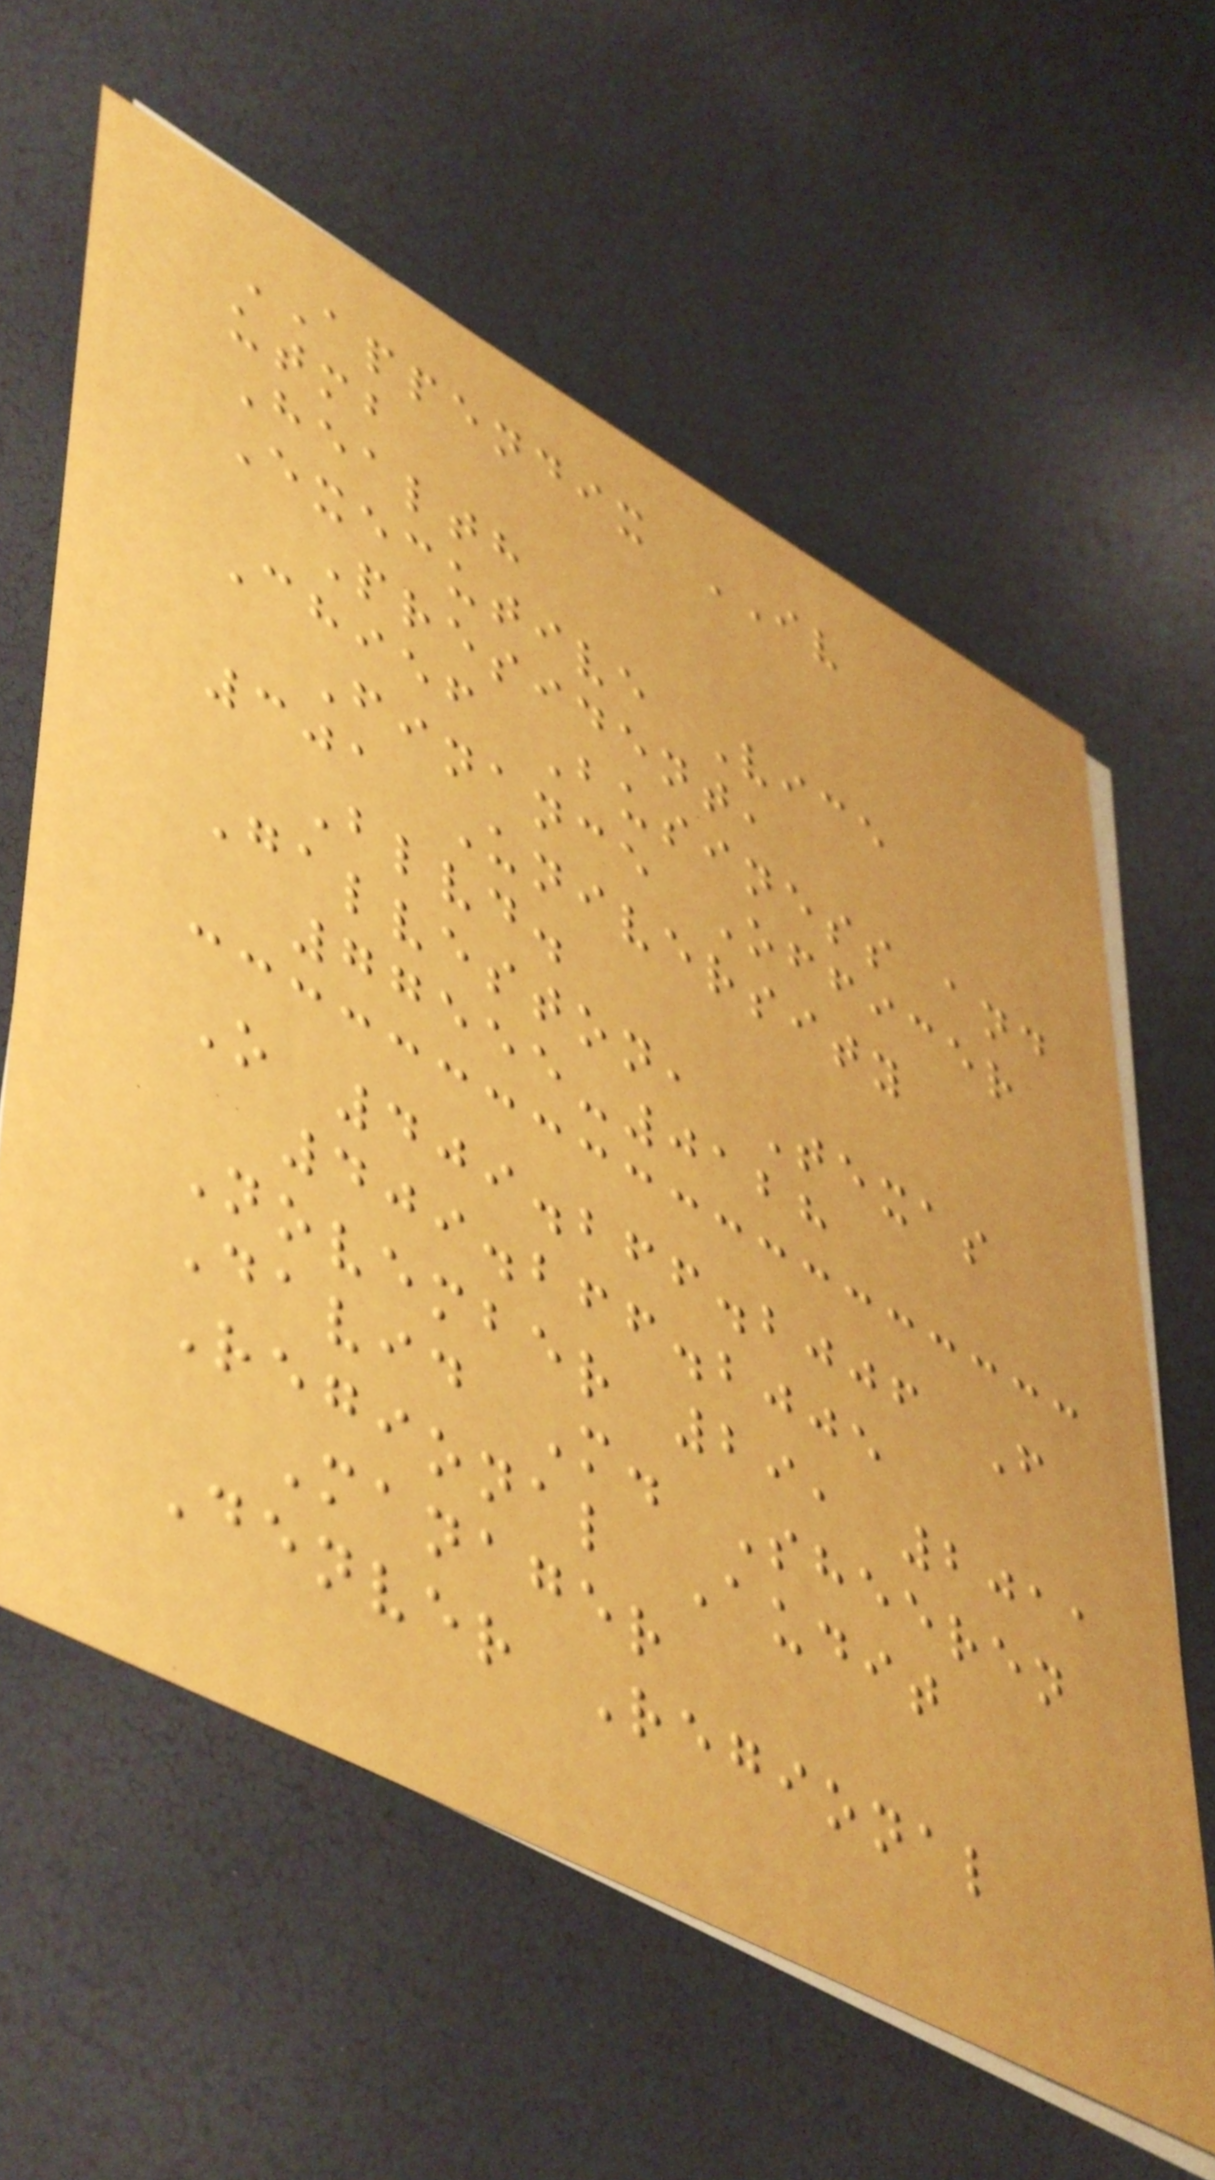APPENDIX IV
utmb
Health
Executive Vice
President,
Chief Business and
Finance Officer
301 University
Blvd.
Galveston, Texas
77555-0128
O 409.266.2006 F
409.266.2005
November 29, 2011
David M. Sheeren
Regional Audit
Manager
Denver Regional
